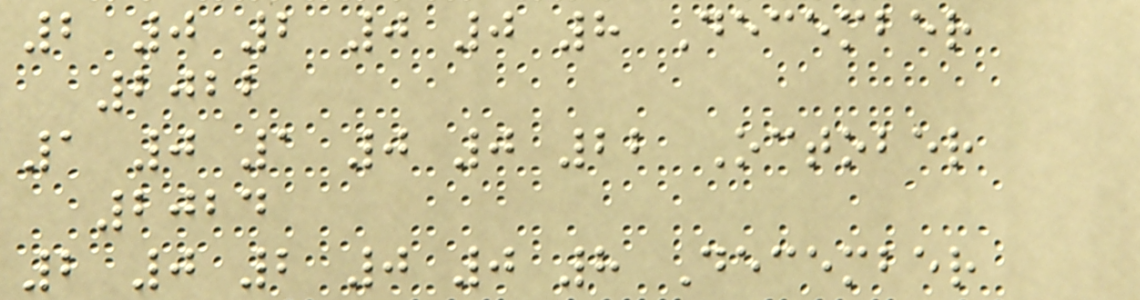2 0 2 0 0 8 December
2022
1 0 1 0 0 22 October
2024
2 0 2 0 0 8 December
